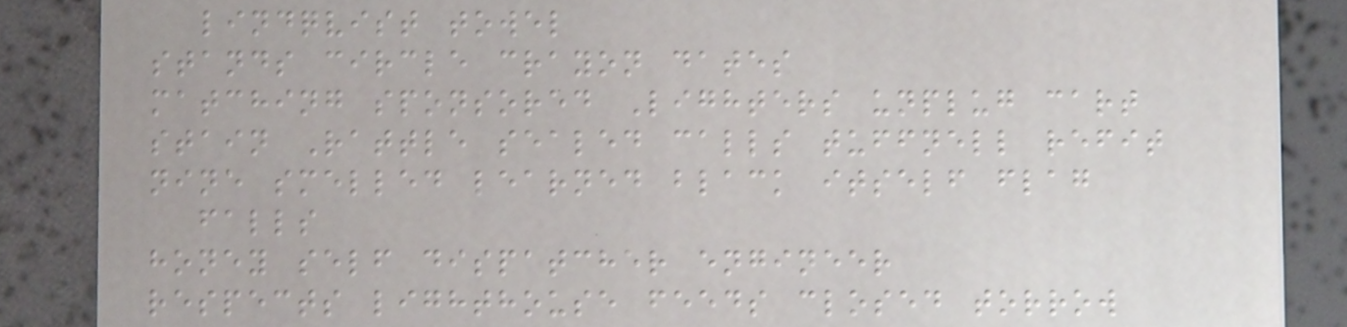lindqvist towel
stands circle crayon dates
matching sponsored Lighters unplug cart
stain Rattle sealed calls tuffnell refit
nine smelled learned black itself flag
falls
honey self dispatcher engineer
respects lighthouse feeds closed torrow
